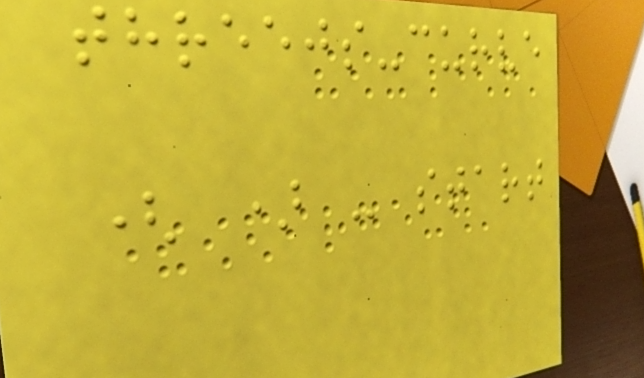threejs-curve
( ) - start
